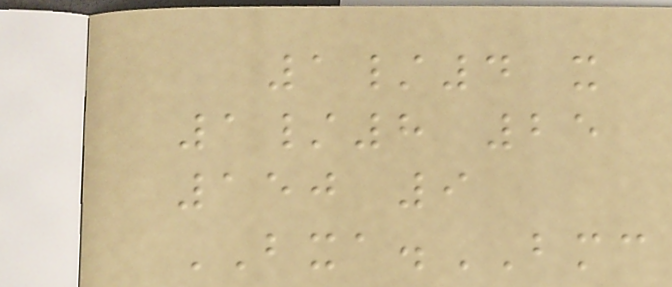1/4 x
1/8 25
150 9
BXA.BMC
